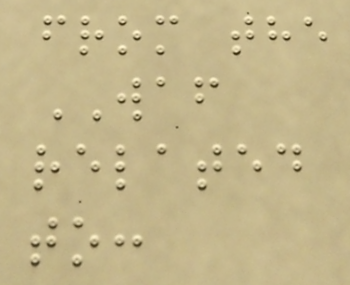from the
WAF
related
to:
